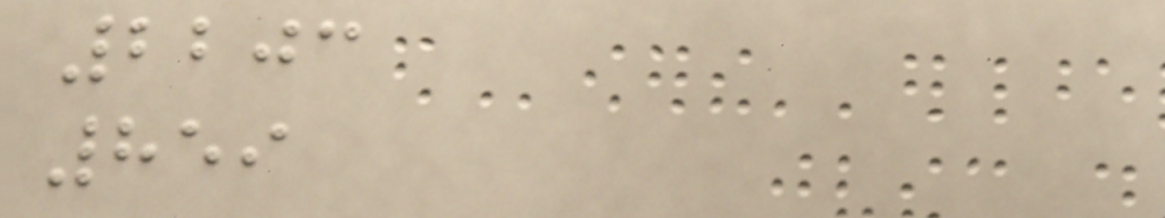2203
859
